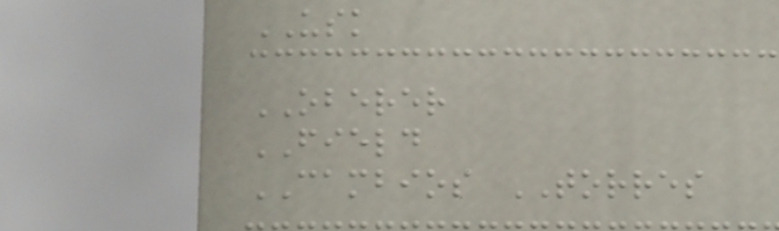USK
OBERER
FIELD
CAMBIOS TORRES
